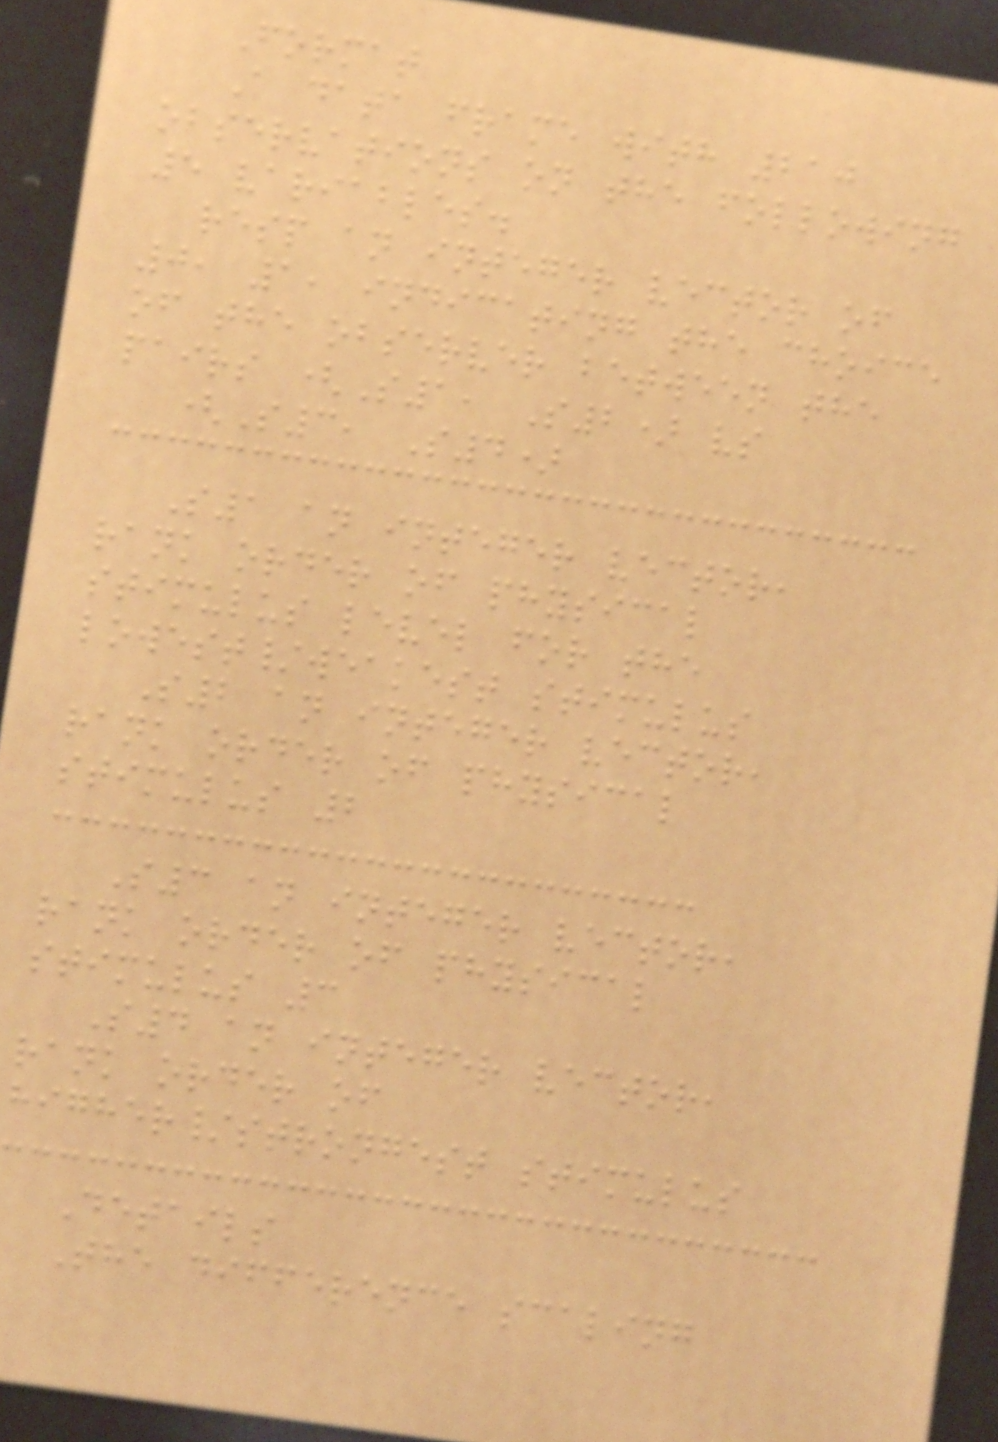Format
A data frame with 210
observations on the following
5 variables.
resp an integer vector of
0, 1, indicating the choice
of the observer between the
pairs (S1, S2) vs
(S3, S4)
S1 an integer vector,
rank order of physical
stimulus level for the
lowest/weakest stimulus
S2 an integer vector,
rank order of physical
stimulus 2
S3 an integer vector,
rank order of physical
stimulus 3
S4 an integer vector,
rank order of
higher/strongest stimulus
Details
The difference scaling
